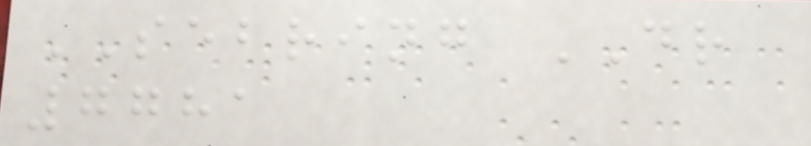SEBRING DR
7781
